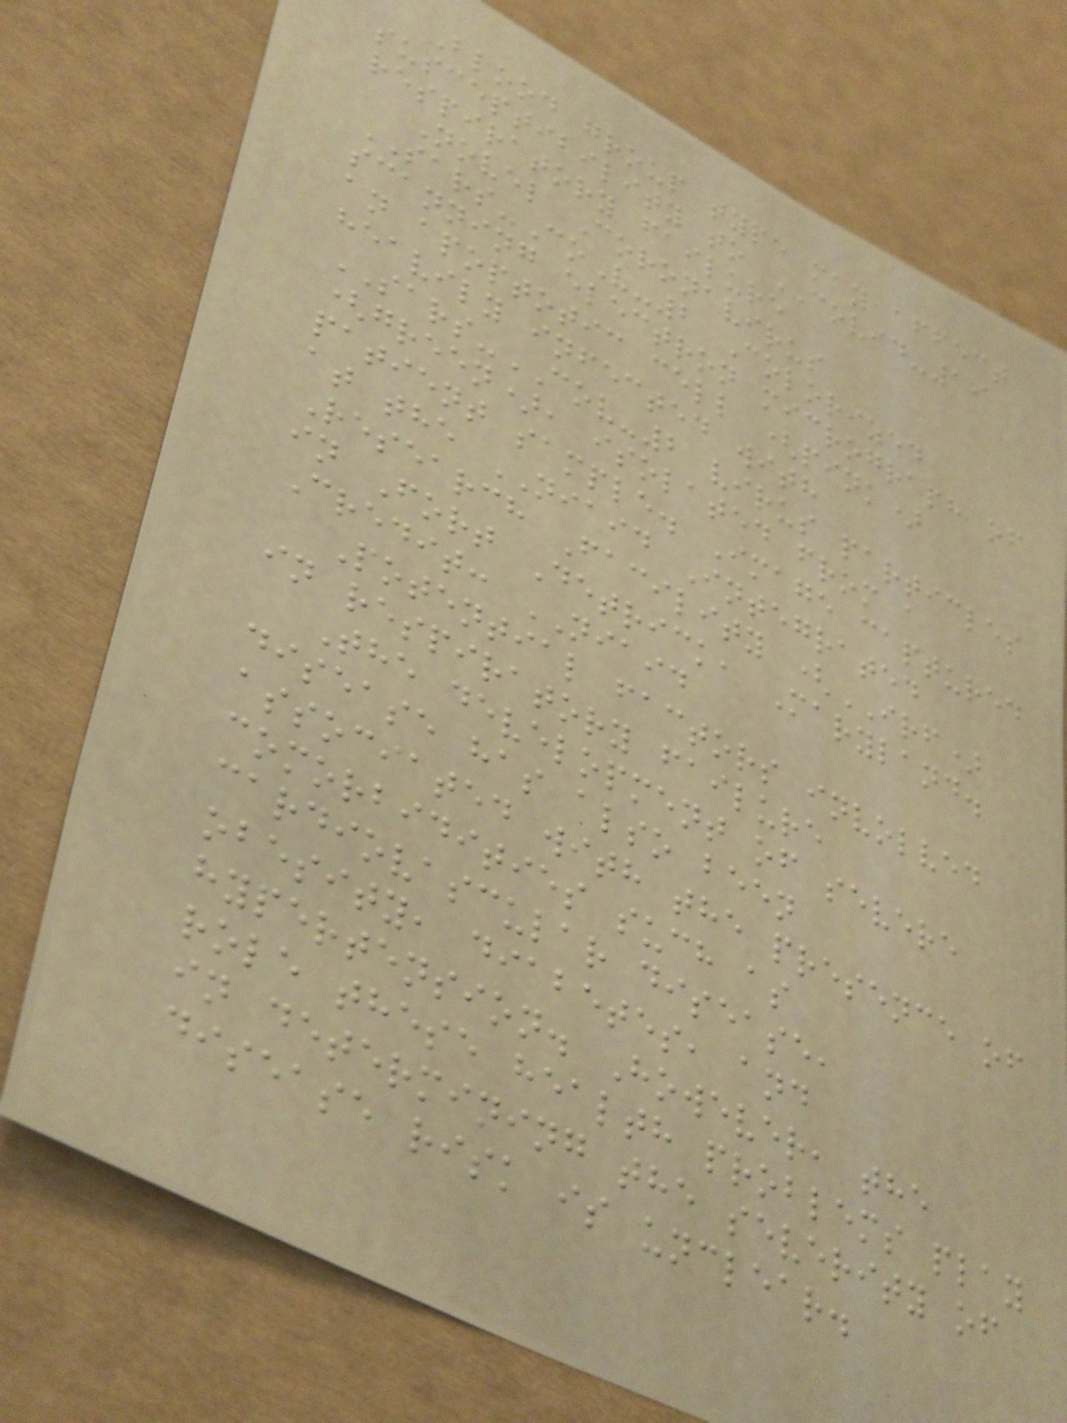Blood group type may affect
susceptibility to COVID-19
respiratory failure
Novel Coronavirus
SARS-CoV-2 Colorized
scanning electron micrograph of
an apoptotic cell (pink)
heavily infected with
SARS-COV-2 virus particles
(green), isolated from a
patient sample. Image captured
at the NIAID Integrated
Research Facility (IRF)
in Fort Detrick, Maryland.
Credit: NIAID
Potential factors involved
in respiratory failure
The development of severe
disease has also been
associated with the presence of
comorbidities such as
cardiovascular disease,
obesity, diabetes, and
hypertension. However, the
role these health problems play
in determining the severity of
disease risk is unclear.
